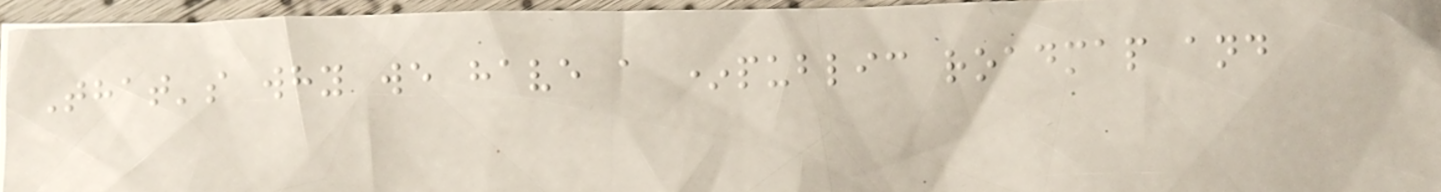That's why we have a *public roadmap and
